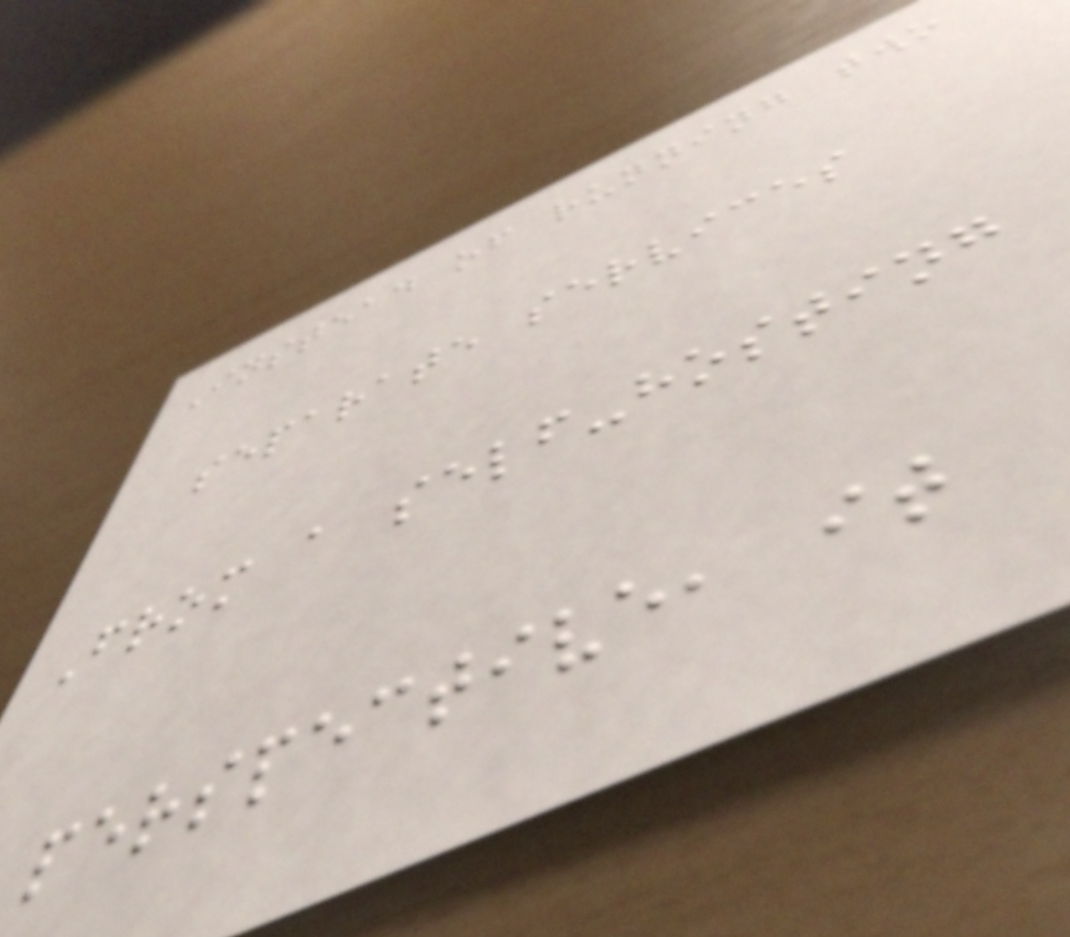Instead of running two
separate services
From a self-hosting
perspective, it
